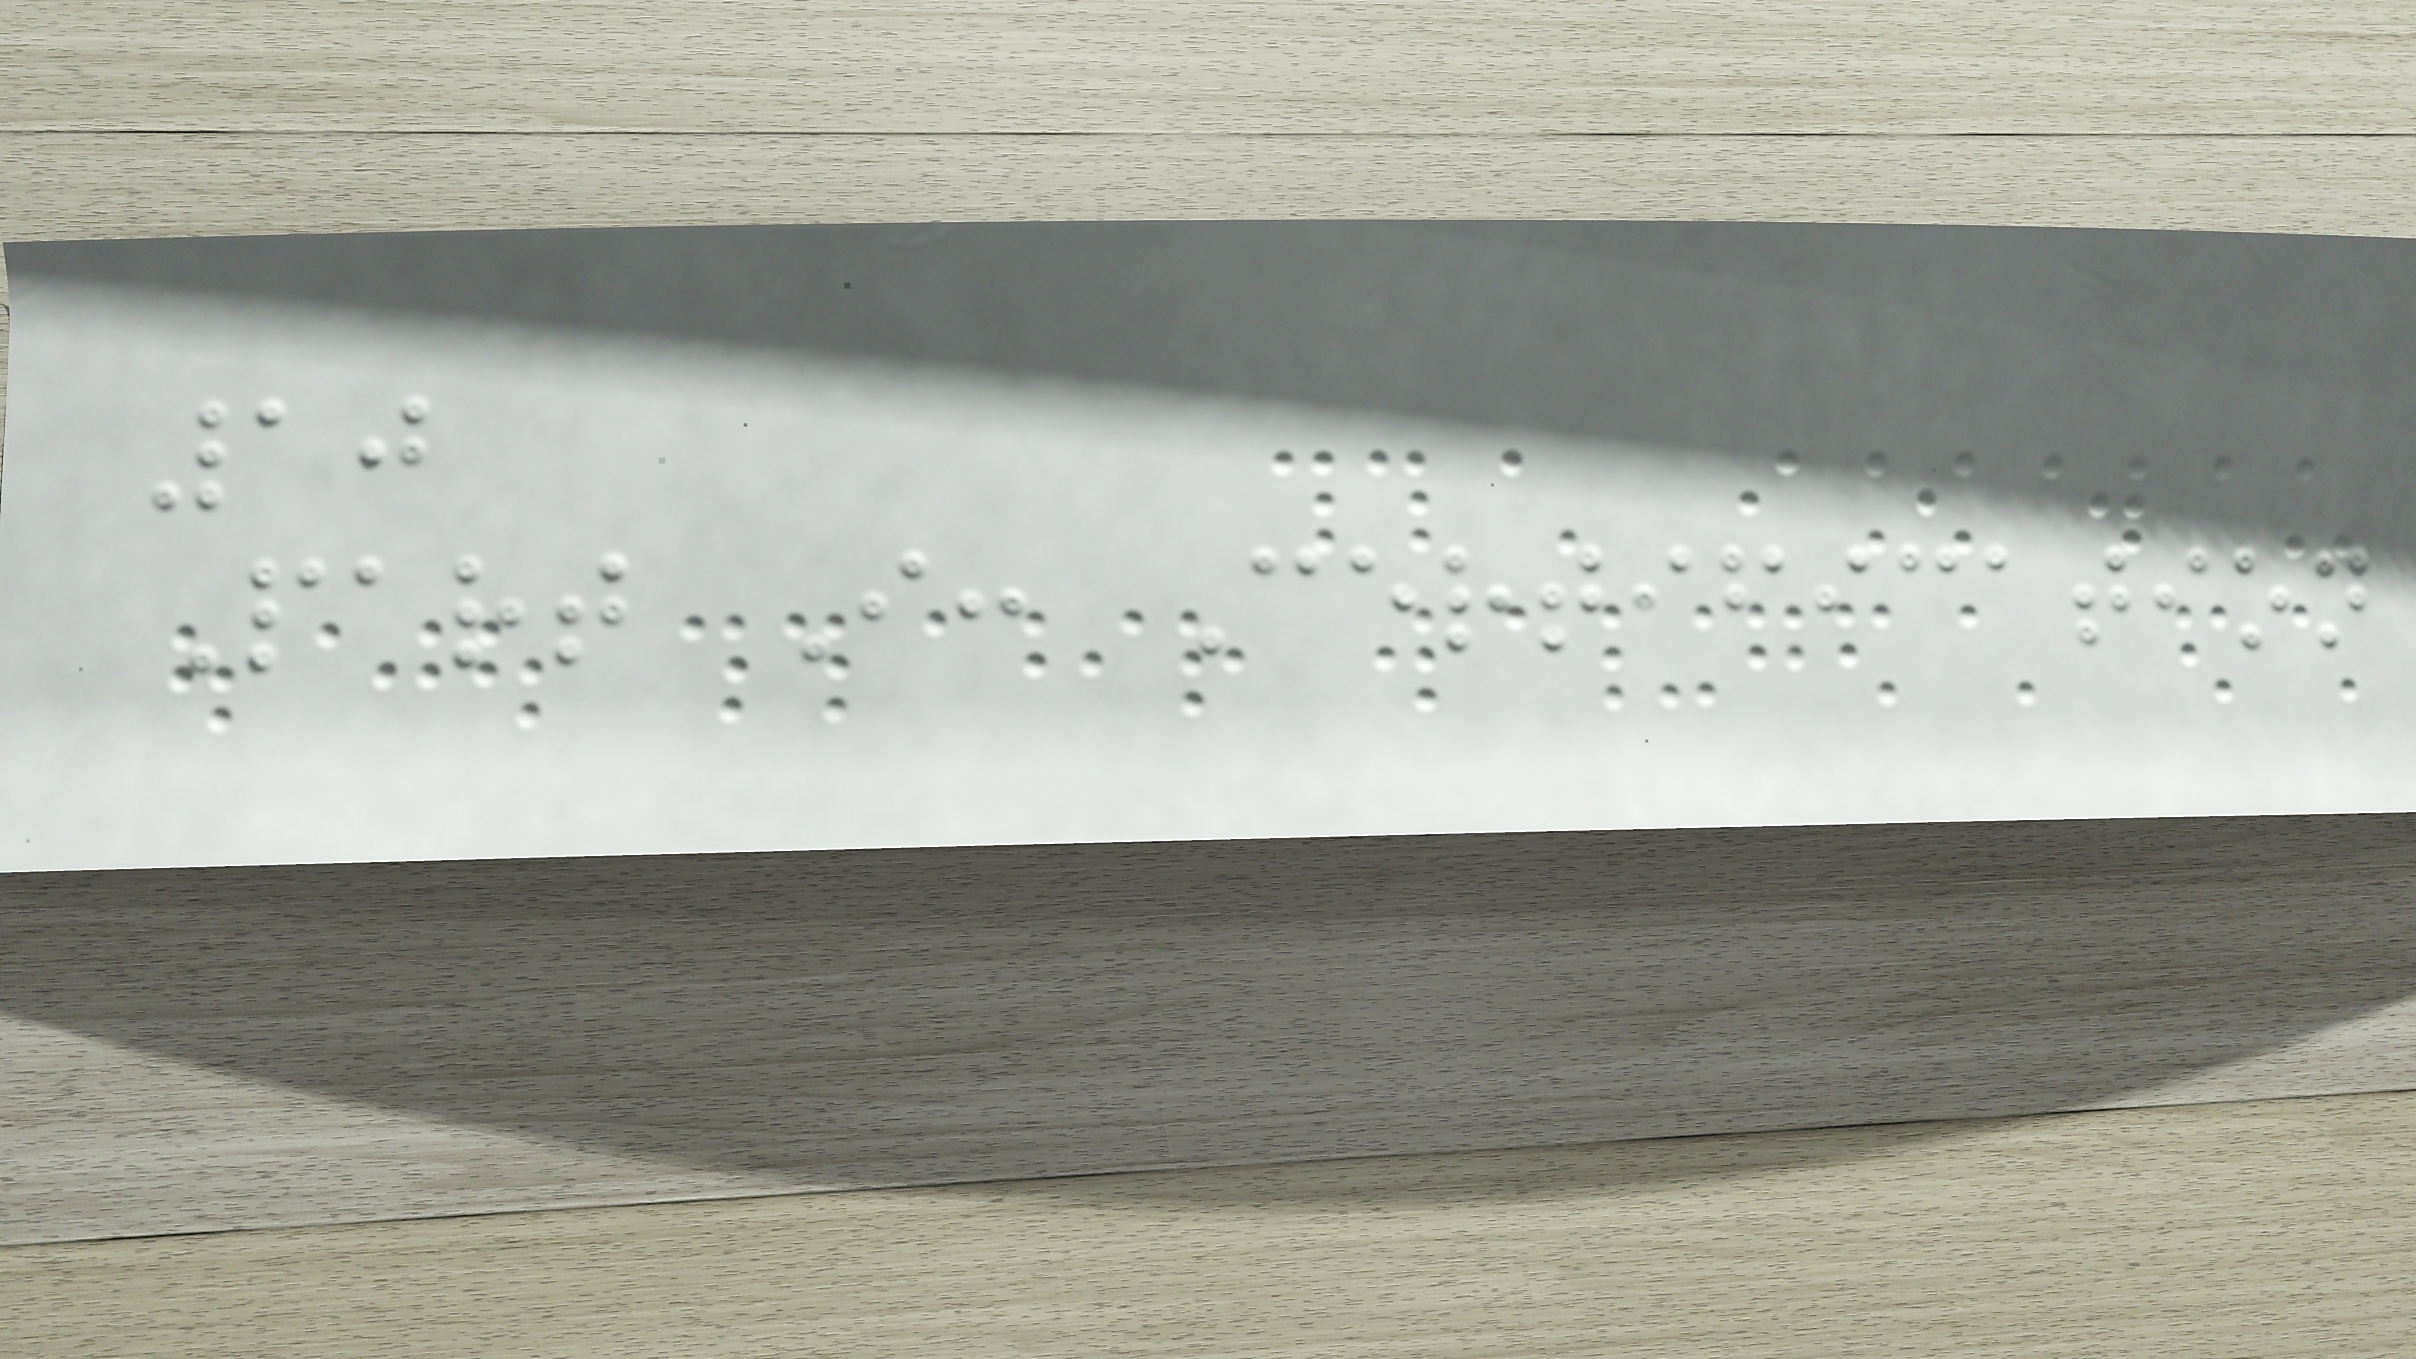10
Part I: Certification
